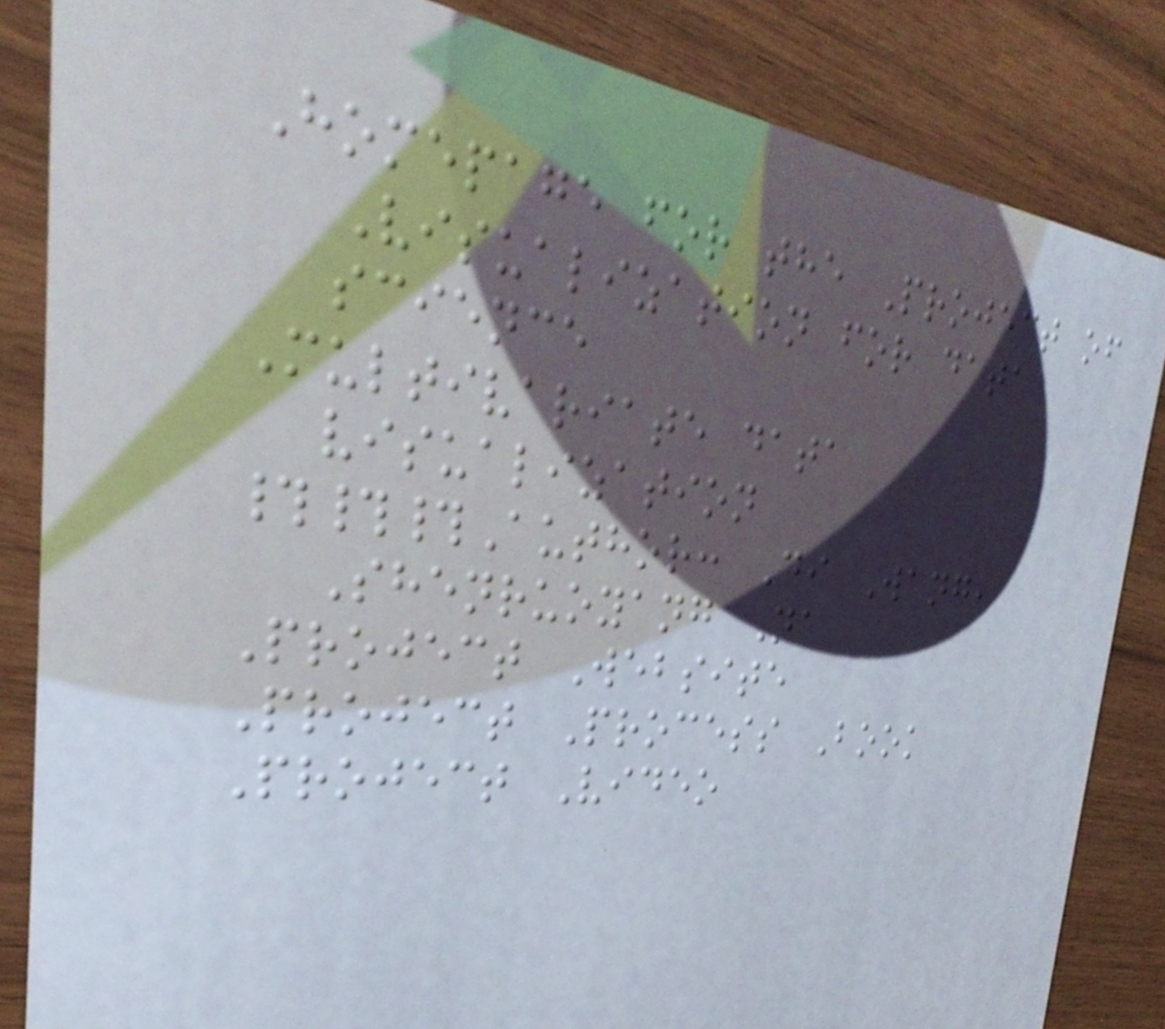Homepage for the Project of
Visualization for data
science
Multivariate data
visualization
###Author: Di Wang,
Shenruoyang Na
Project Website
Project Process Book
Project Video
